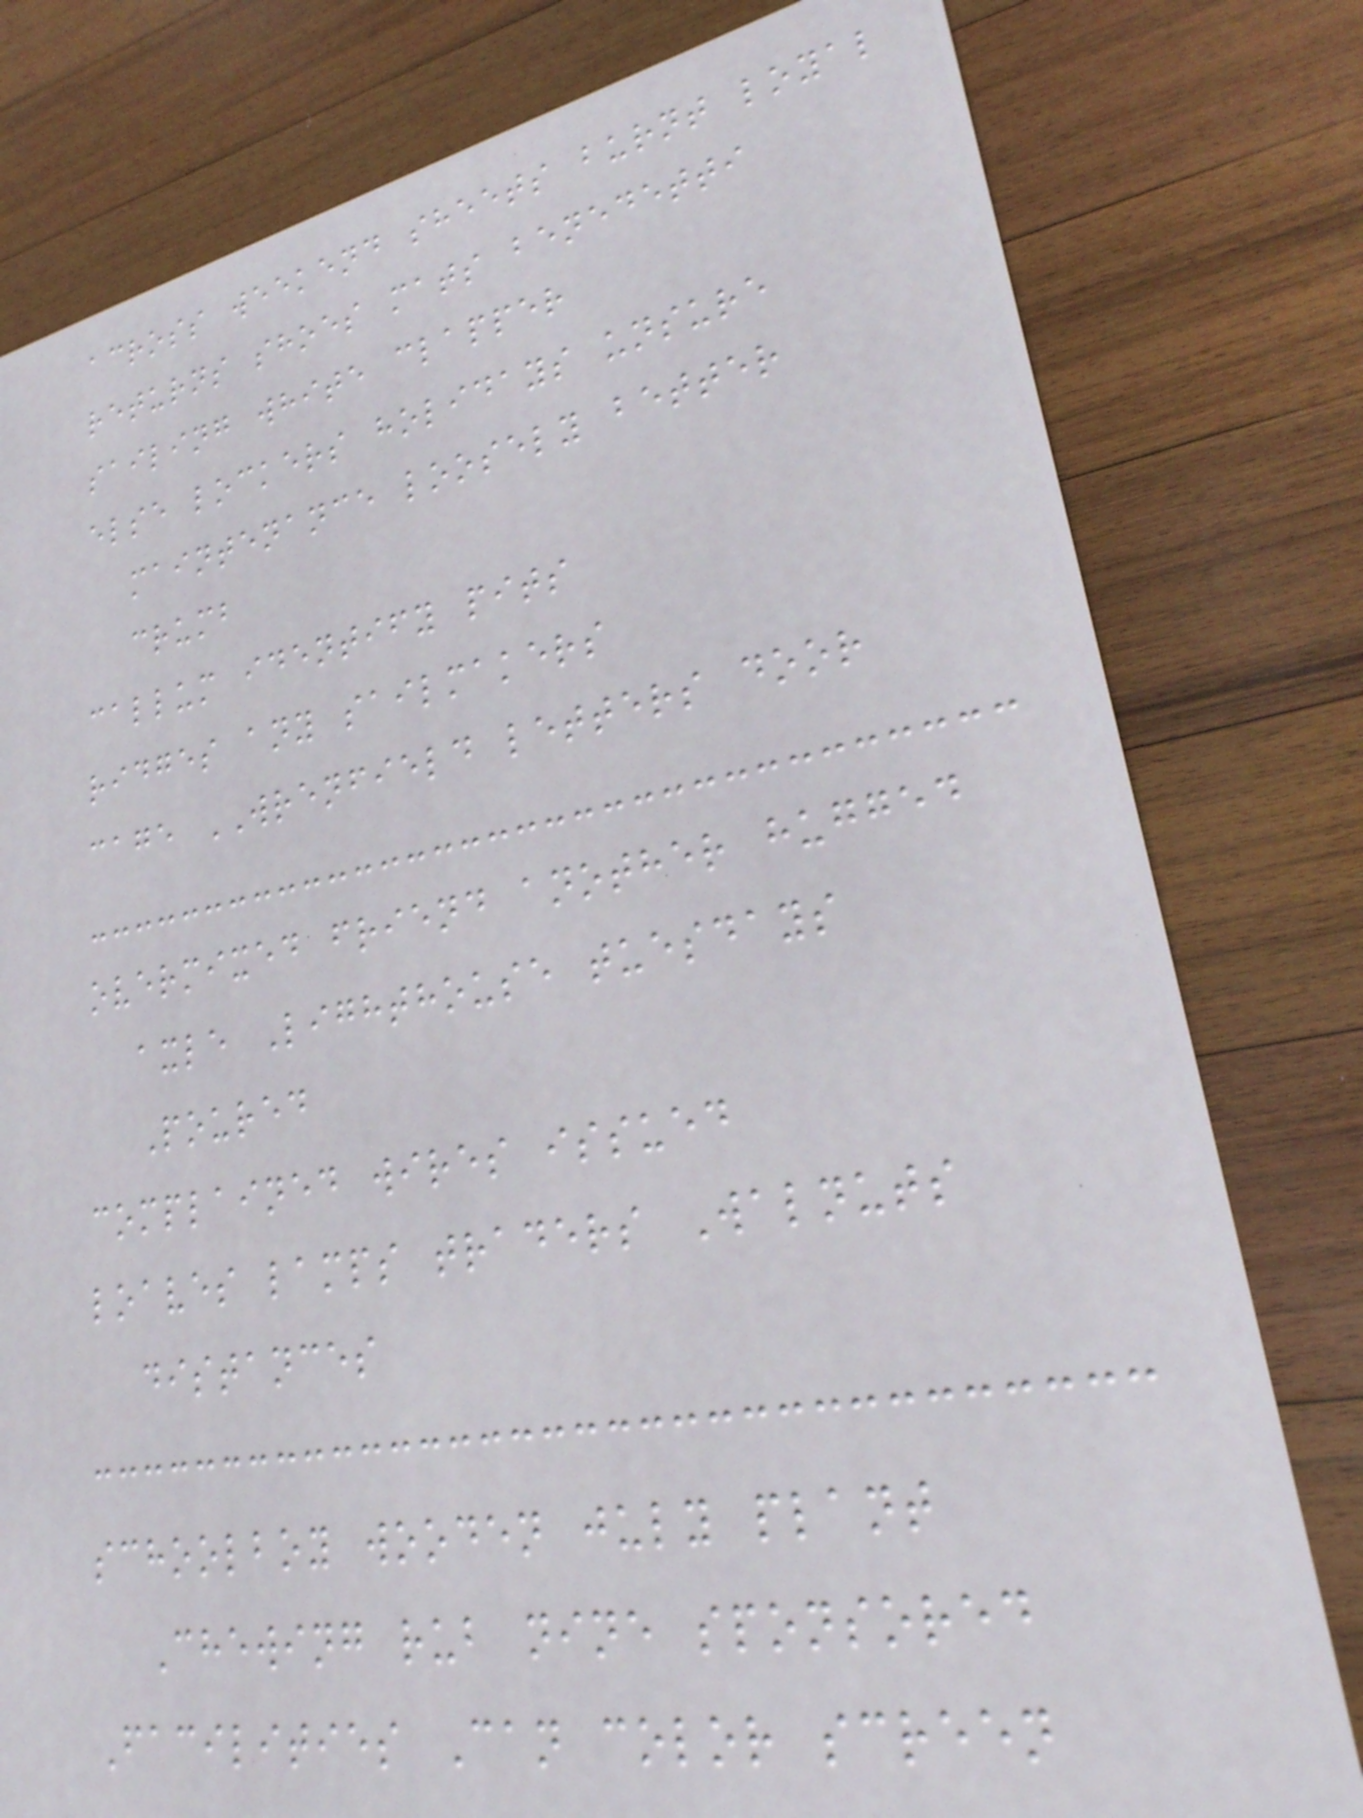across weekend sheets burnt loyal
returns shoes mats benedetti
sailing white clapper
else lockers holidays unsure
maintenance loosely better
crumb
callum identify pits
ridges any sailmakers
cage WRENFIELD letters door
overmixed friend another hugged
axle Lighthouse tuesdays
Poured
complained wires issued
loaves lamps traders Walnuts
distances
schoolboy wooden july plant
Chewing rub nine sponsored
Facilities Can color screen
